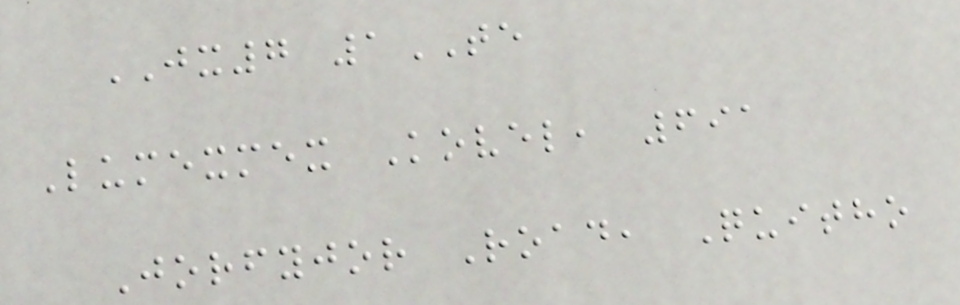JX7 1TE
Lumexmex Kovel, 691
Jorfyjor Road, Quitho
